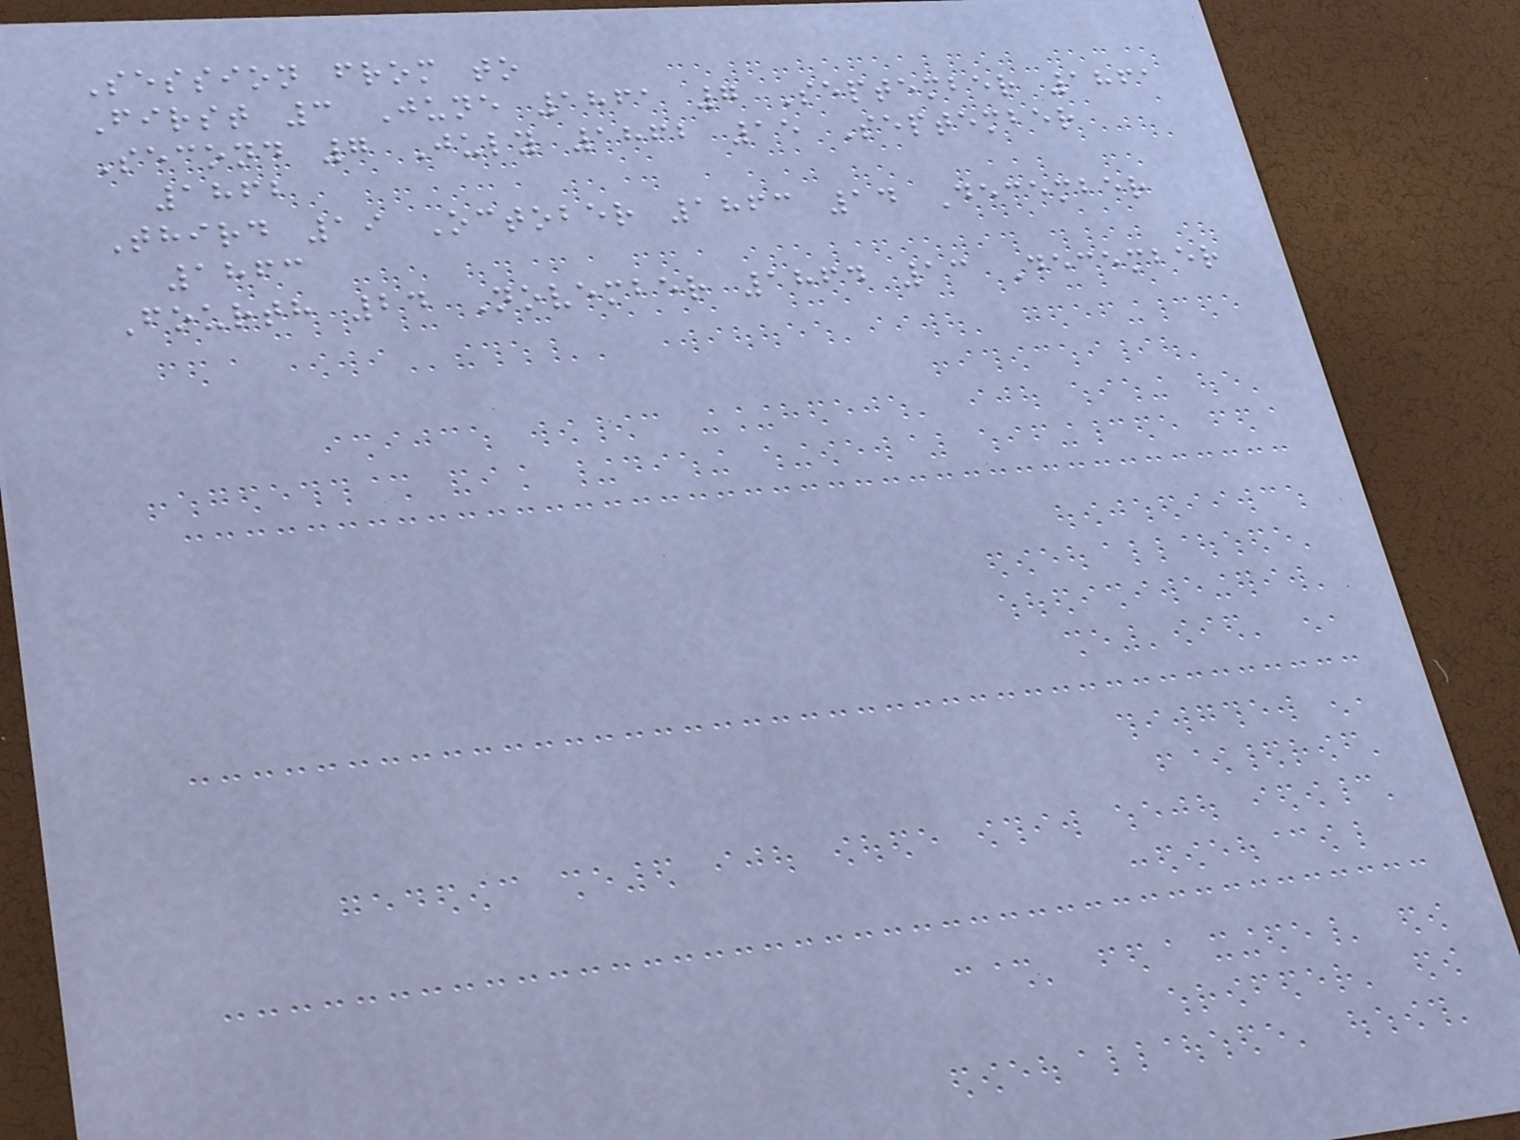Session from to
First 3 June 1861 7 September 1861
Second 7 July 1862 15 September
1862
Third 19 October 1863 14 December
1863
Fourth 24 November 1864 13 December
